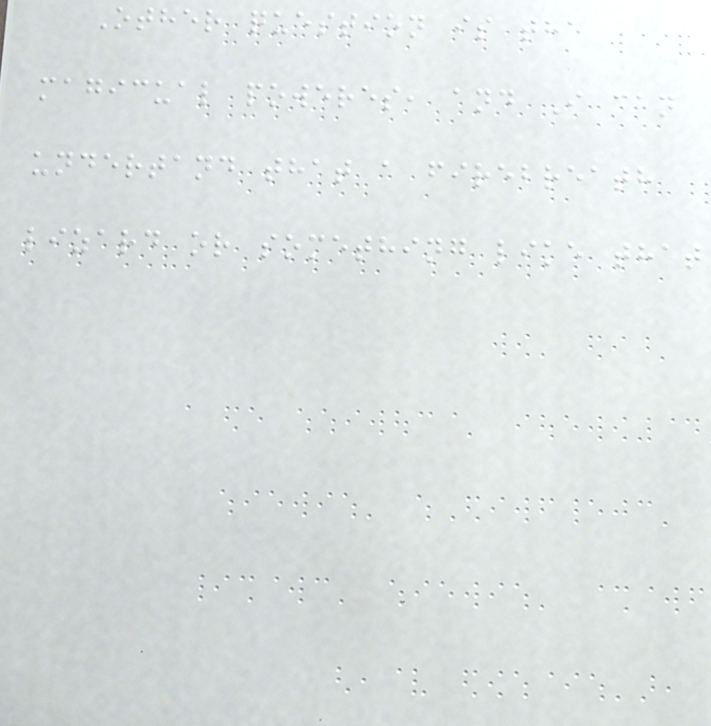Other question is the
magicual poweres, and I can
undertand that a firebreath
lizard or something like that
